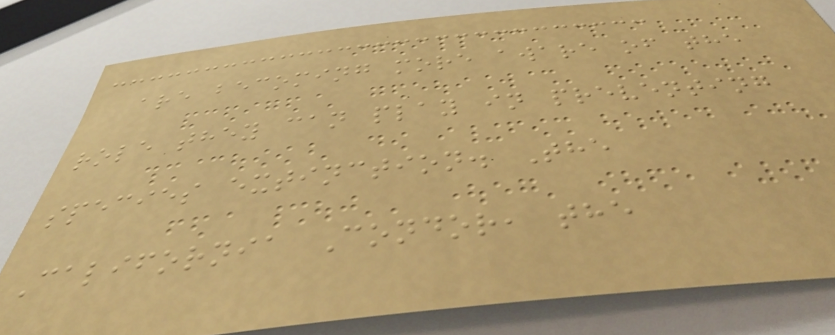are becoming more aware of the
role they can play in preventing
species extinction. The
California Condor, the
